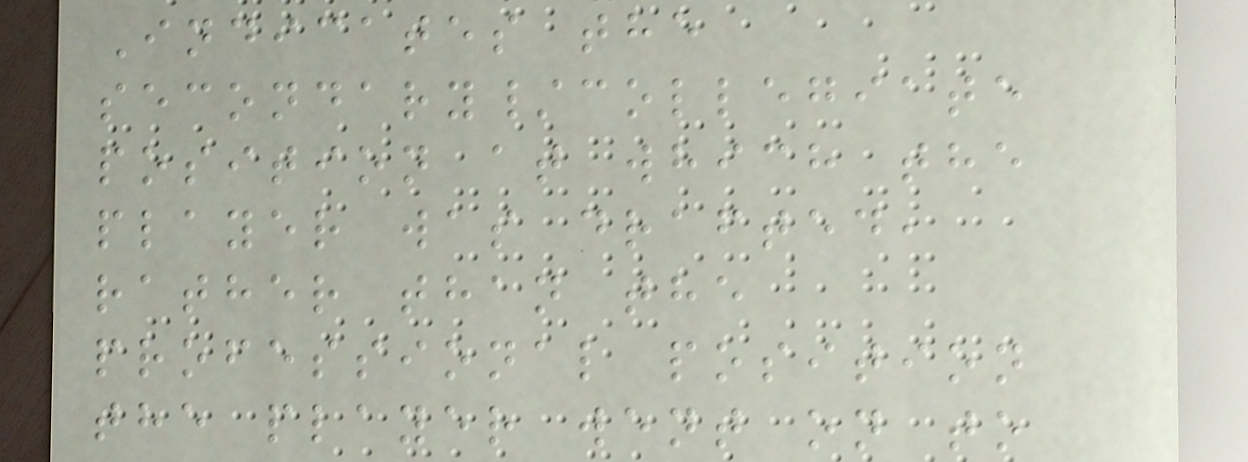Indicates the
secondary/collegiate
position at which the
player was drafted,
rather than the
professional position
the player went on to
